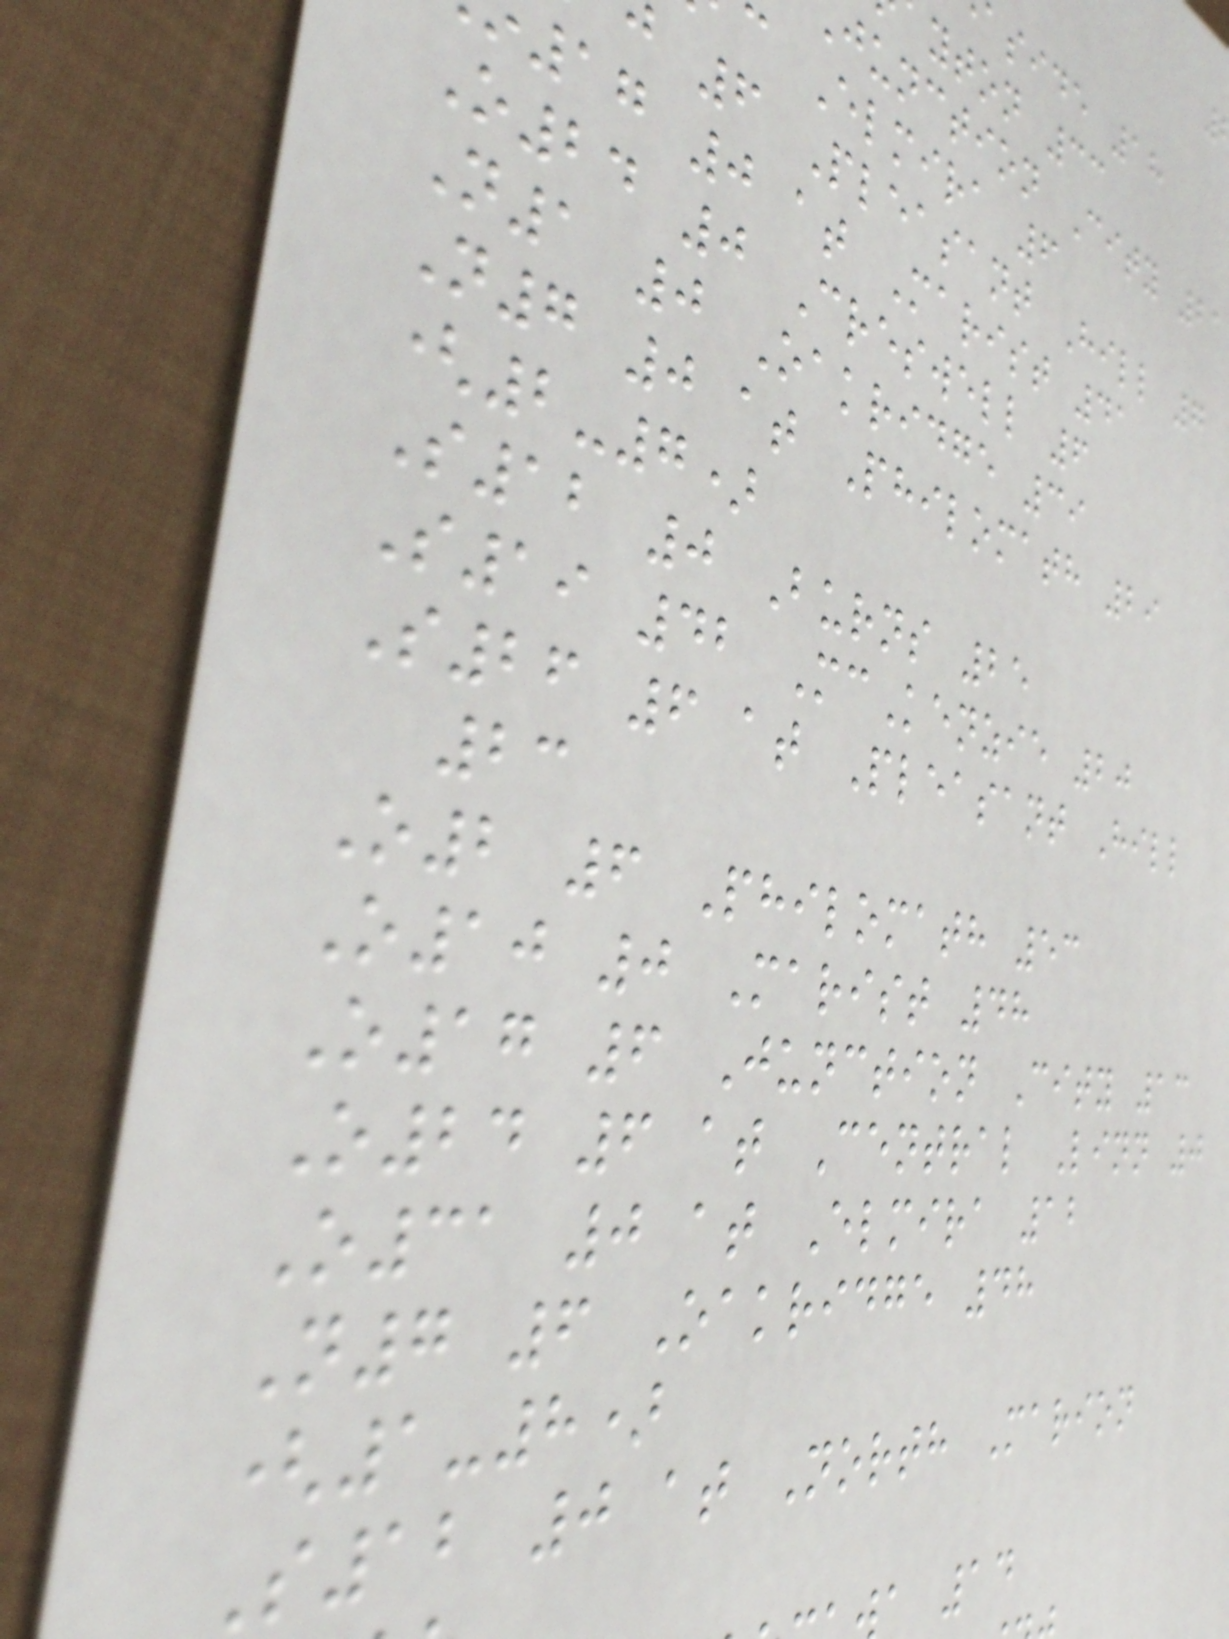aside 18
yton 33
junction City 21
c Elmira 6
6 Pleasant Hill 7
17 0 at Marist 41
O24 0 Creswell 6
N1 0 Oakridge 39
N7 0 at Philomath 29
(2-7)
S12 0 Burns 25
S19 42 McKenzie 20
S26 6 at Pleasant Hill
23
O2 6 Philomath 53
O10 0 Marist 48
O17 6 Junction City 13
O24 6 at Central Linn 0
O31 0 at Elmira 12
N7 6 Oakridge 48
(1-8)
S12 0 at North Marion
